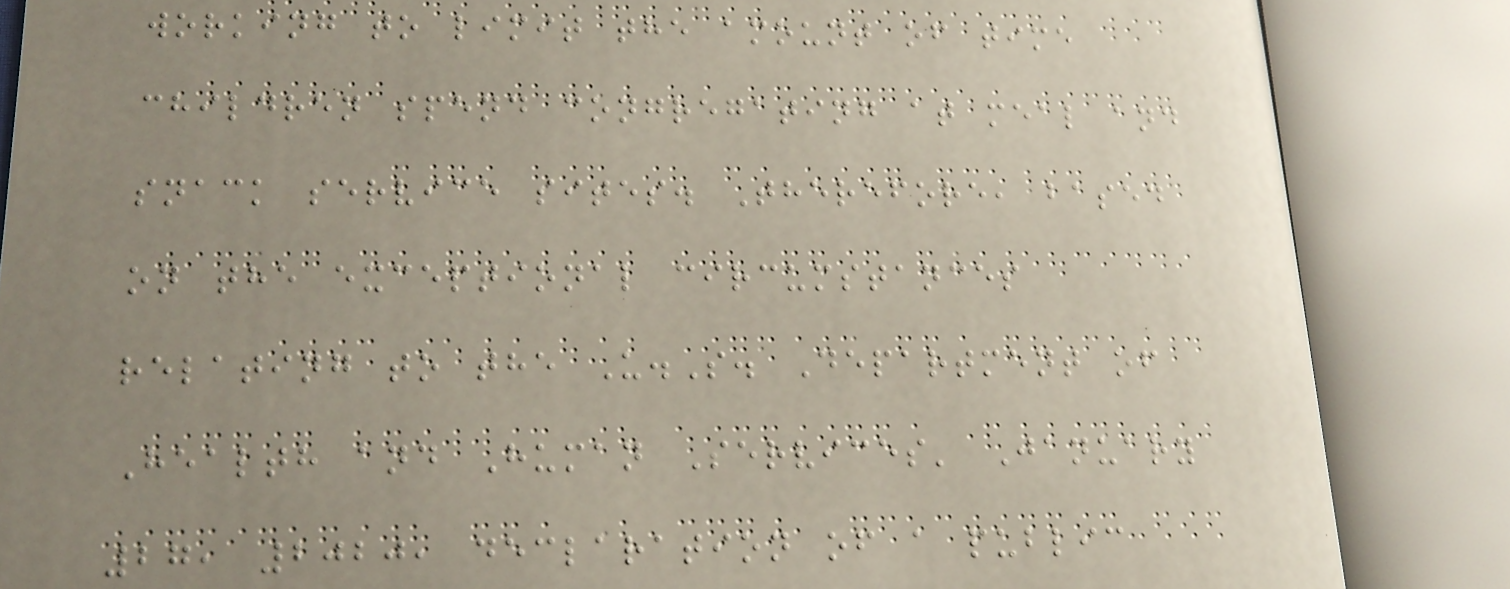working to limit the amount of time
children spend congregating at meal and
snack service sites. Therefore, based
on the exceptional circumstances
relating to the U.S. Department of
Health and Human Services' January
27, 2020, declaration of a public
